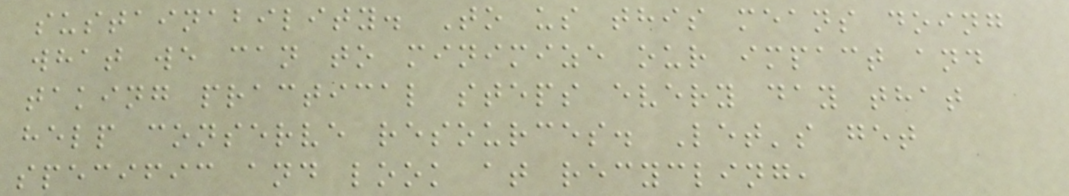sustainability. To us this means doing
what we can to minimize our impact and
taking practical steps every day that
help conserve resources. Let's get
specific and look at recycling,
